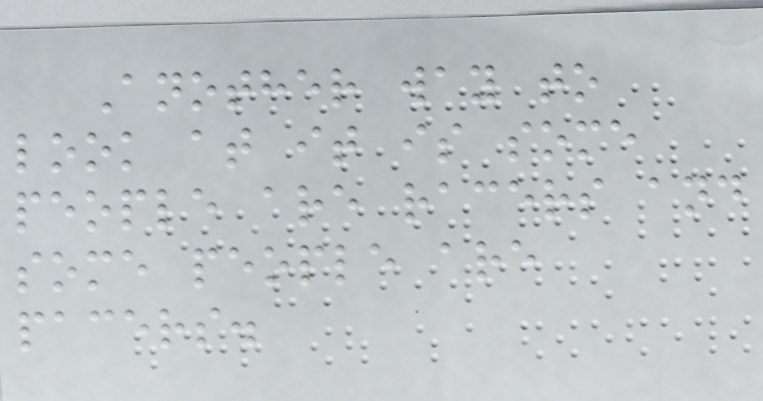Another way to
look at it is some
people are racers and
some people are
pacers.
